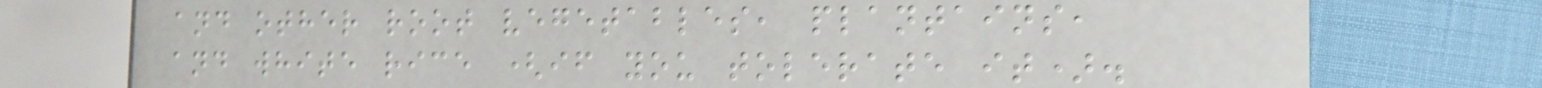and other root vegetables, plantains,
and white rice (if you tolerate it).
